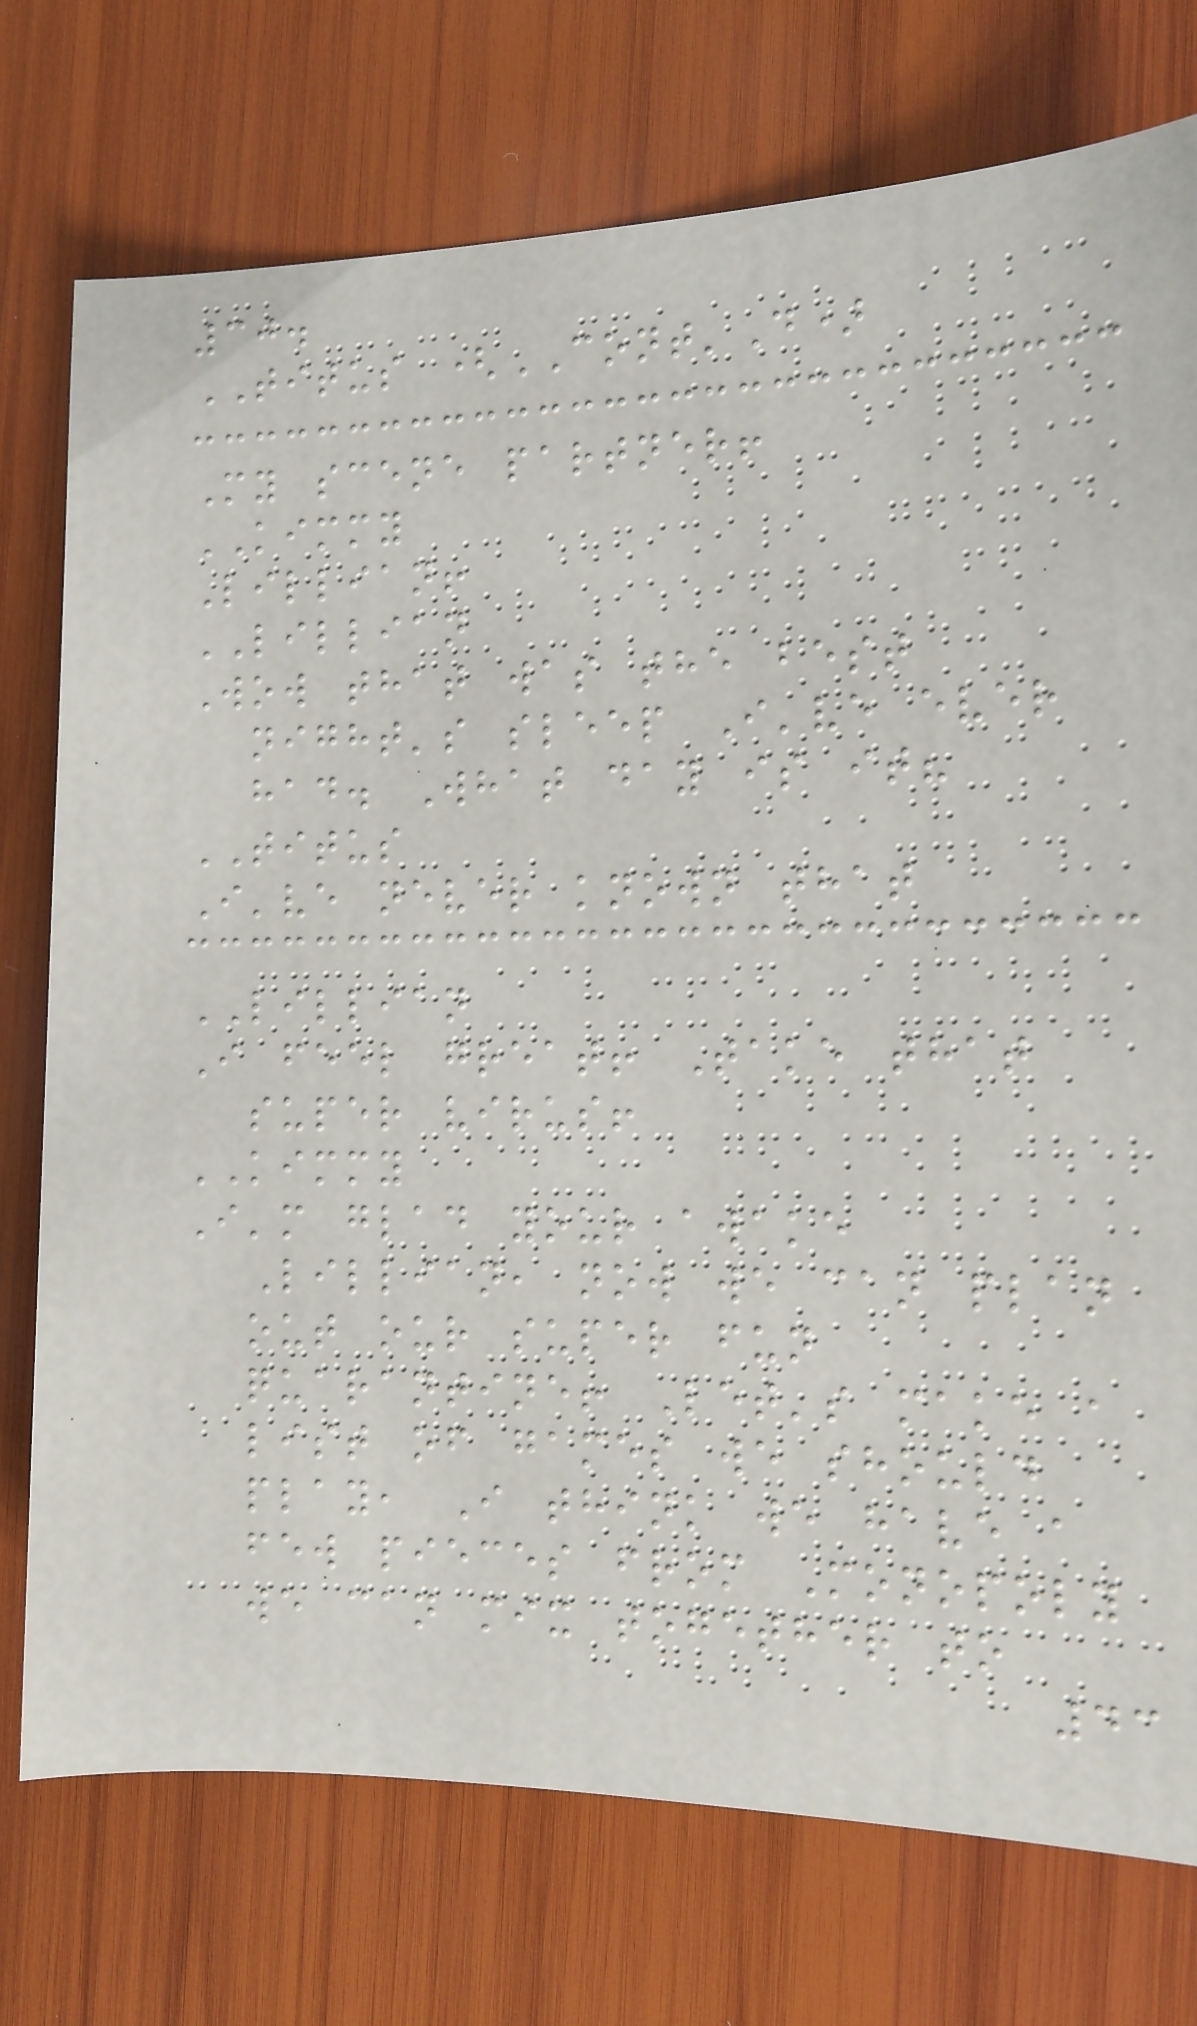30.
TITUS (CONT'D)
My scene partner!
KIMMY
Lillian!
LILLIAN
Wow that was the best
night's sleep I've ever
had. What day is it?
TITUS
I've never known that
LILLIAN
I feel great! Take that
super virus!
KIMMY
I'm glad your awake
Lillian, now we can plan
out our super fun
quarantine! Let's make a
list of games we should
play, I think we have a
few pieces from Monopoly
we can mix together to
43
